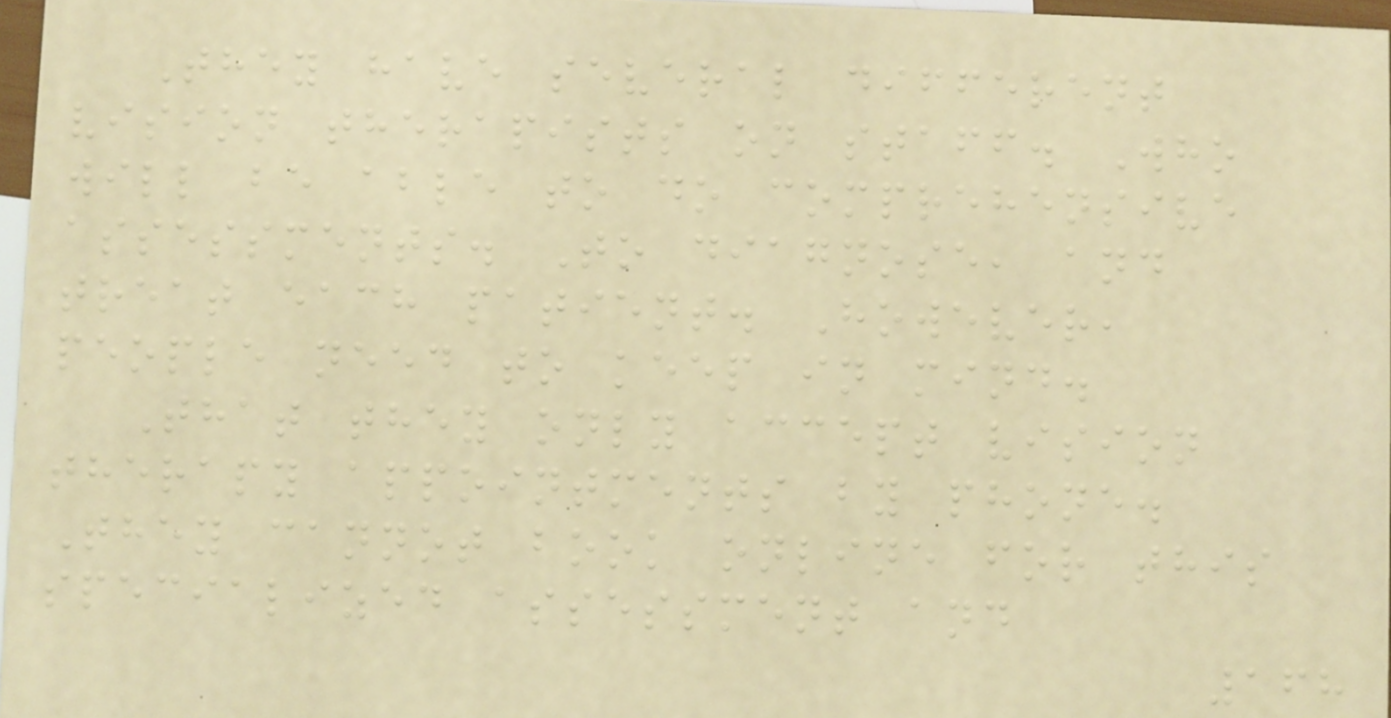They have several different
vision therapists on staff. Who
will be able to do comprehensive
assessments. To diagnose, and
treat each patient. However,
people need to keep in mind.
That they only accept vision
therapy appointments by phone.
They cannot book online for this
specialized assessment and
168
